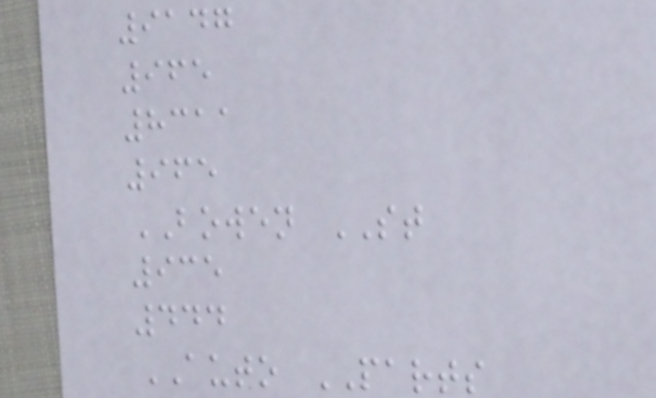9147
965
8311
965
BOWEN ST
935
444
AUTO PARTS
